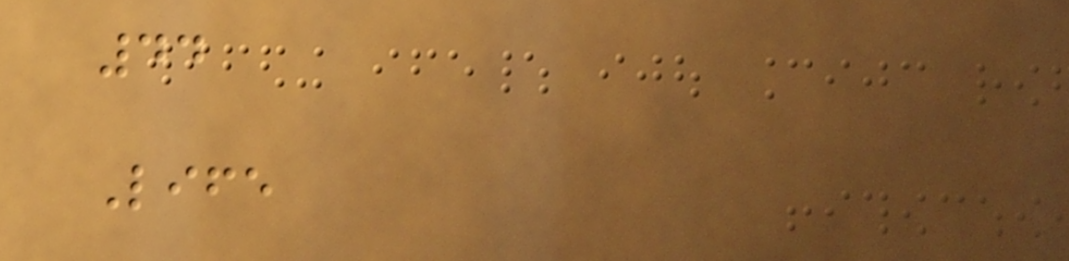44
Life
